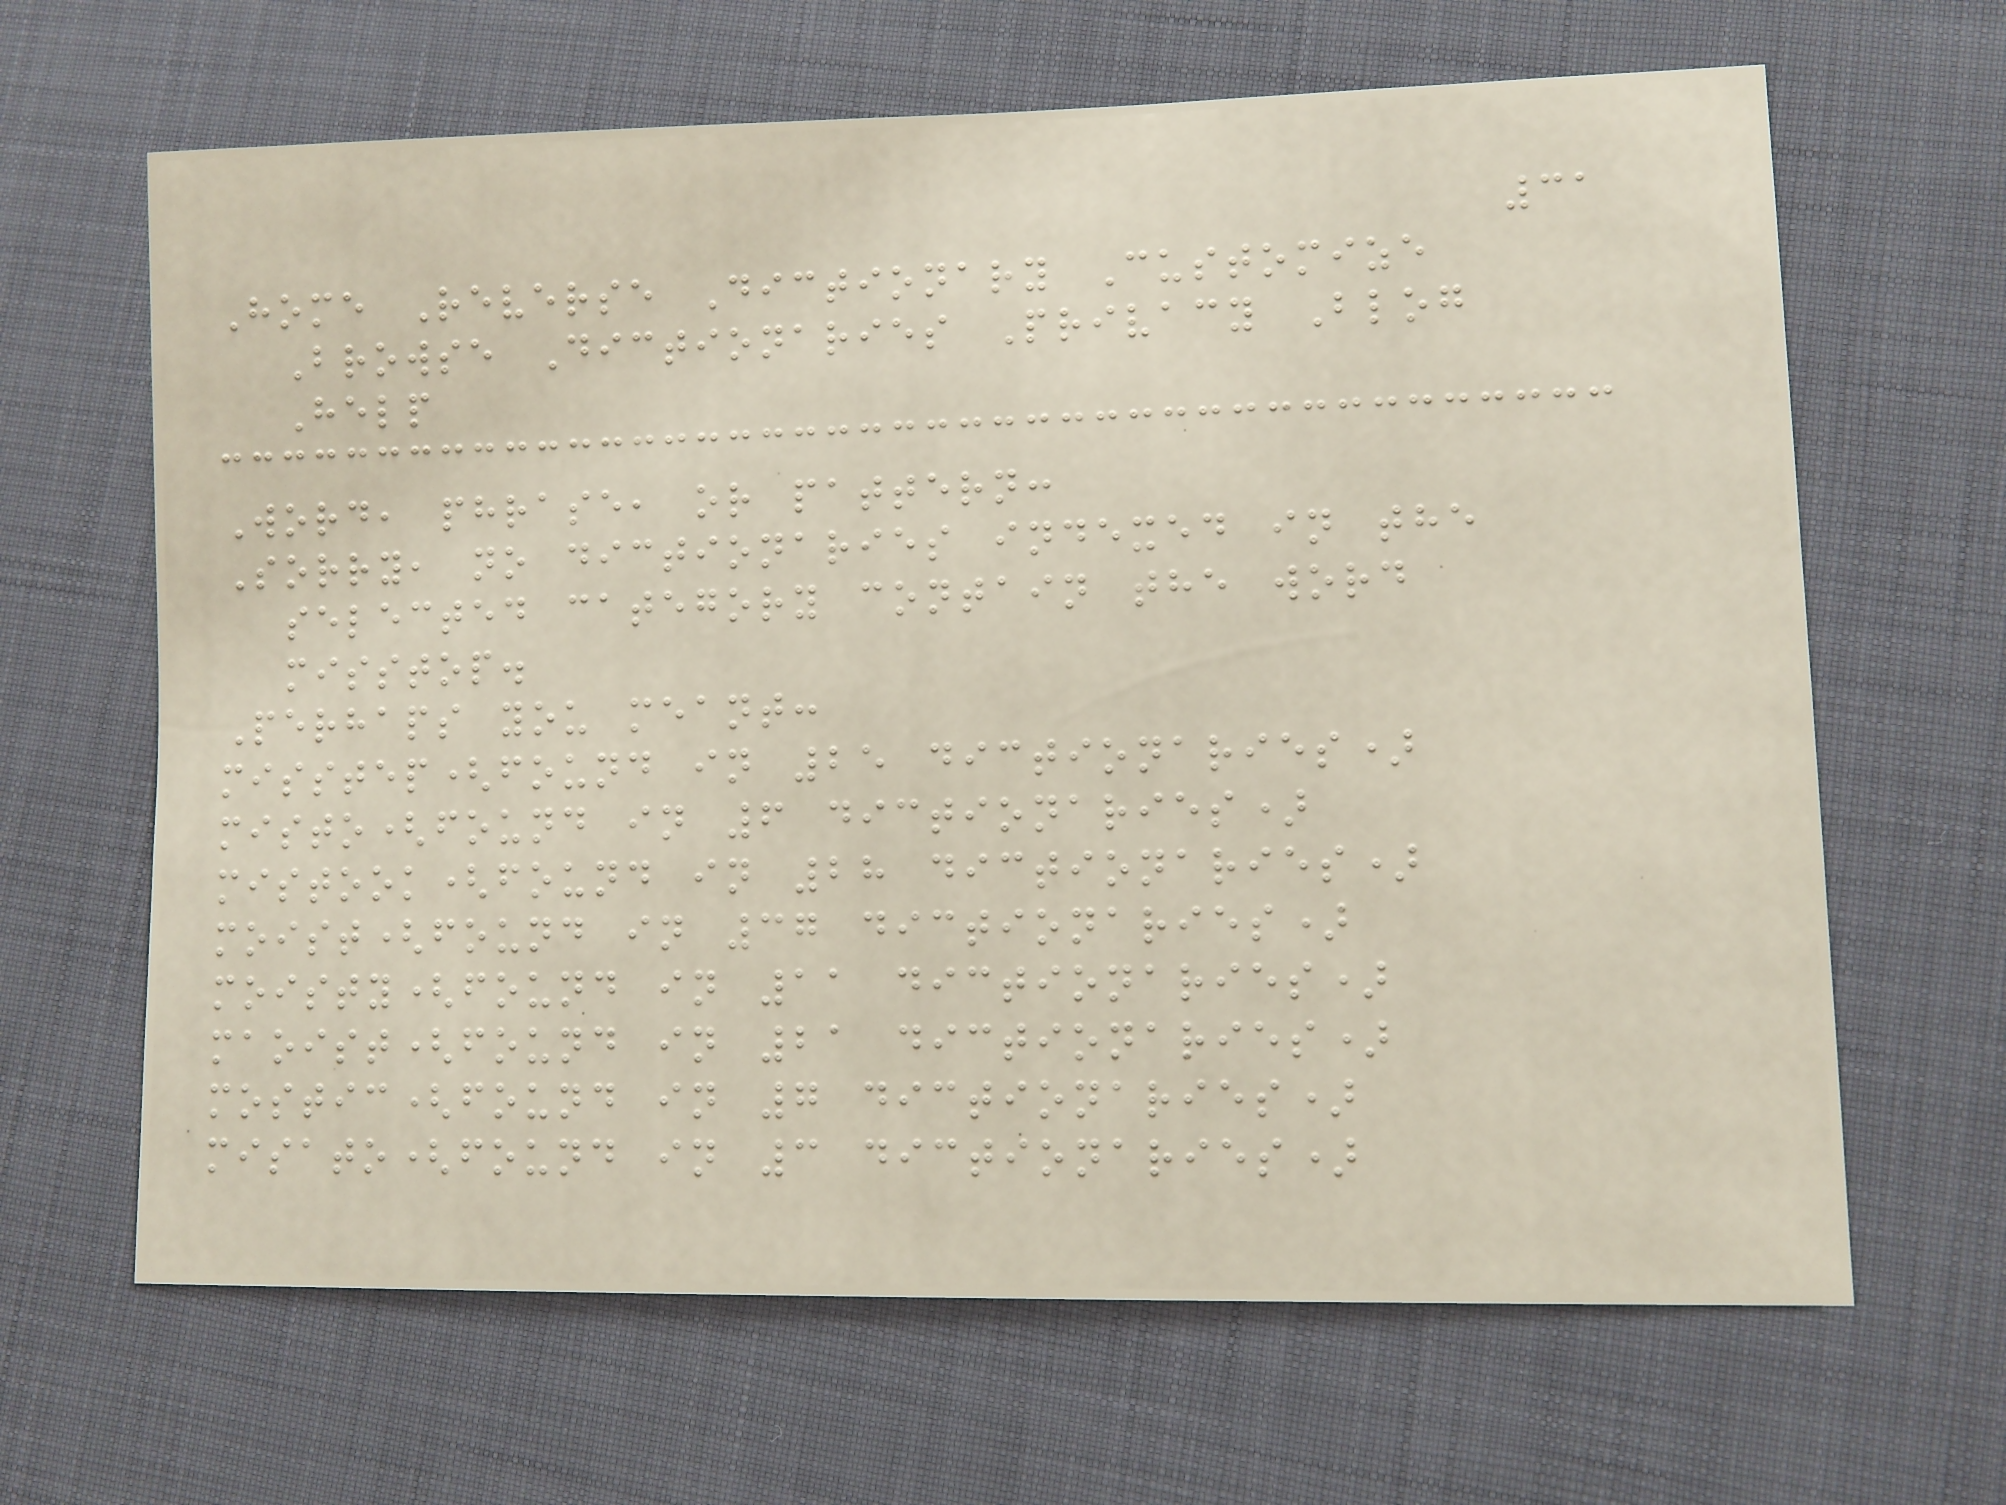31
Home Reverse Dictionary Customize
Browse Dictionaries Privacy Blog
Help
Word, phrase, or pattern:
Sorry, no dictionaries indexed in the
selected category contain the word
misstop.
Perhaps you meant:
misstep(found in 25 dictionaries)
misto(found in 6 dictionaries)
mistook(found in 28 dictionaries)
moist(found in 37 dictionaries)
moisty(found in 11 dictionaries)
maoist(found in 21 dictionaries)
mostic(found in 7 dictionaries)
misato(found in 3 dictionaries)
